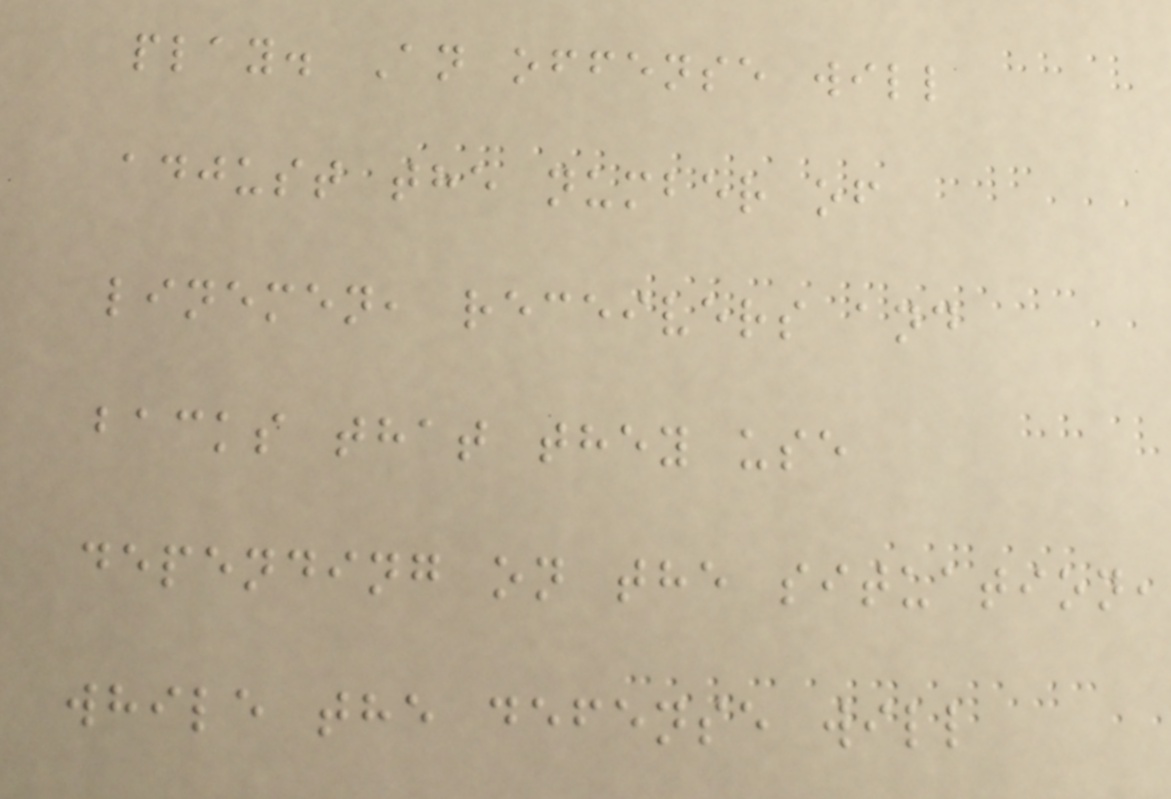play. An offense will
adjust the number of
linemen, receivers and
backs that they use
depending on the situation,
while the defense will
